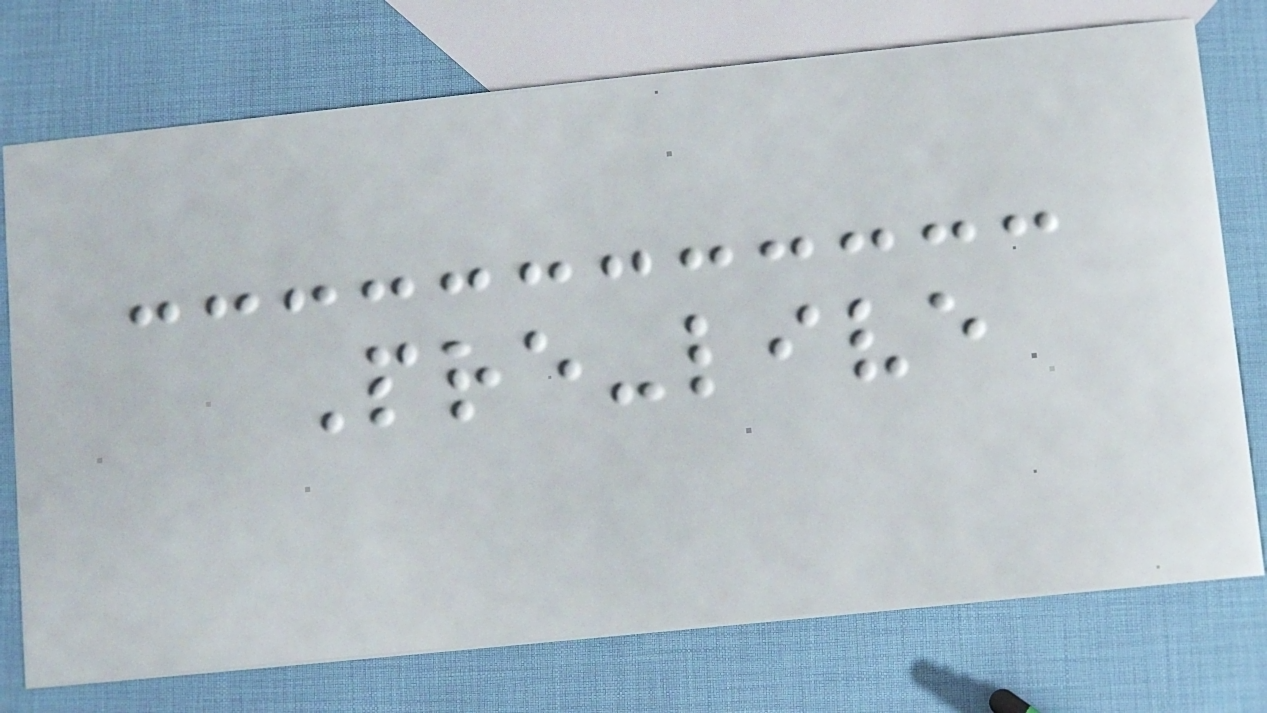Pre-live
